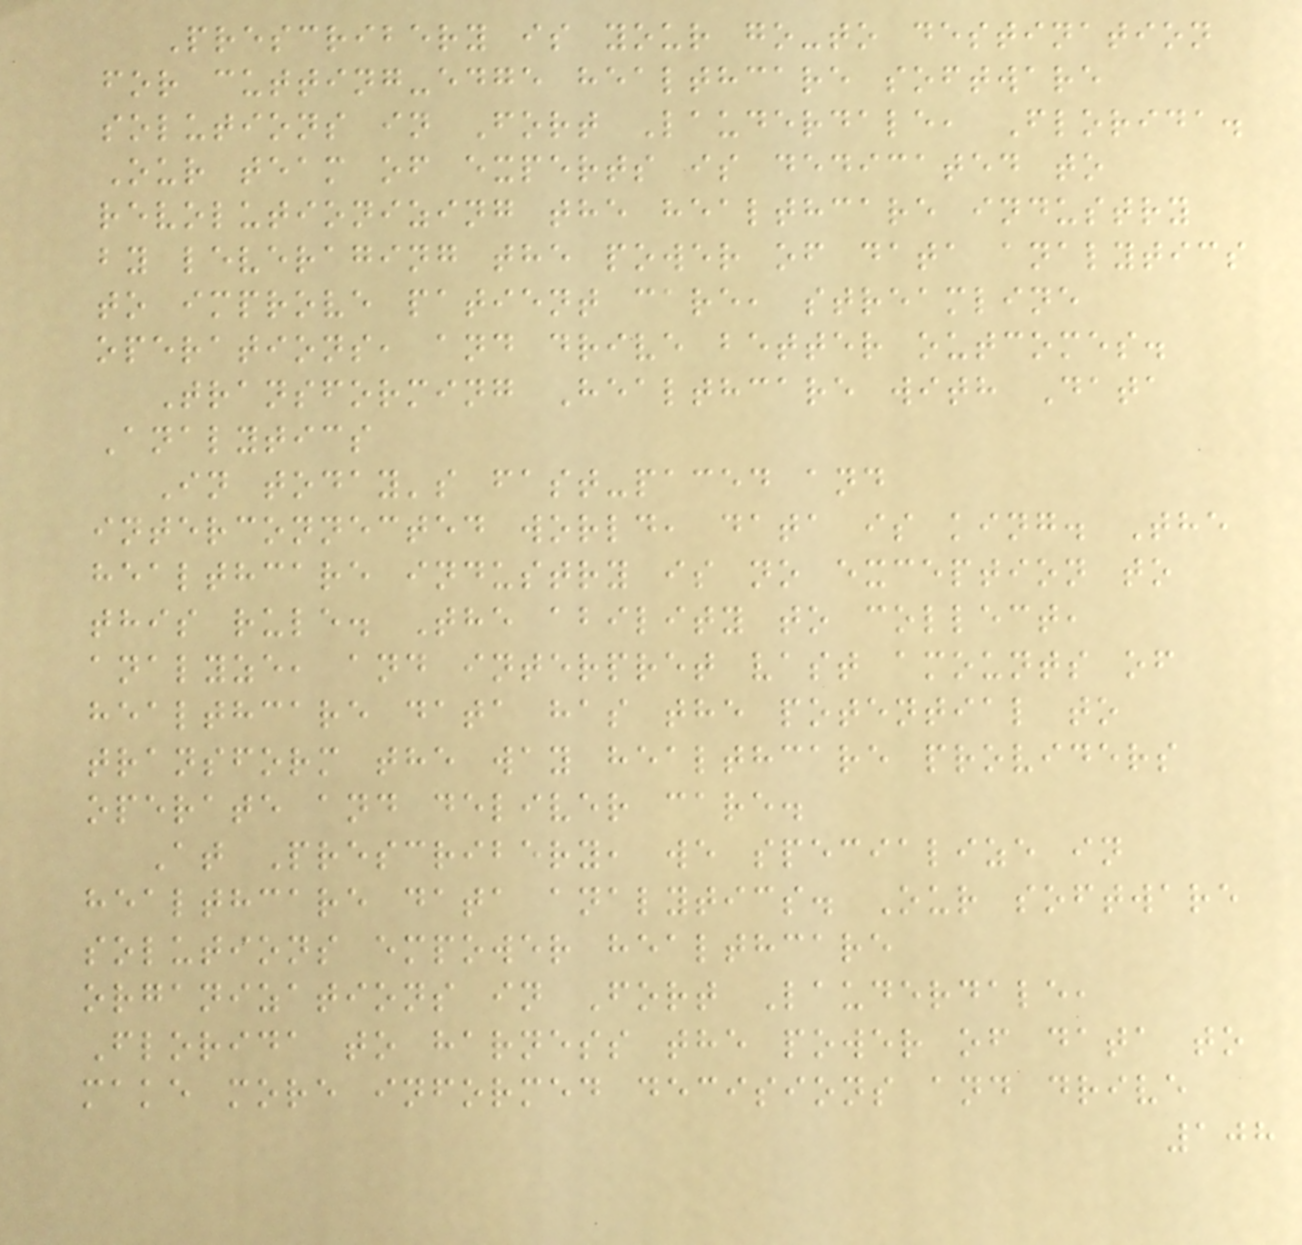Prescribery is your go-to destination
for cutting-edge healthcare software
solutions in Fort Lauderdale, Florida.
Our team of experts is dedicated to
revolutionizing the healthcare industry
by leveraging the power of data analytics
to improve patient care, streamline
operations, and drive better outcomes.
Transforming Healthcare with Data
Analytics
In today's fast-paced and
interconnected world, data is king. The
healthcare industry is no exception to
this rule. The ability to collect,
analyze, and interpret vast amounts of
healthcare data has the potential to
transform the way healthcare providers
operate and deliver care.
At Prescribery, we specialize in
healthcare data analytics. Our software
solutions empower healthcare
organizations in Fort Lauderdale,
Florida to harness the power of data to
make more informed decisions and drive
108
